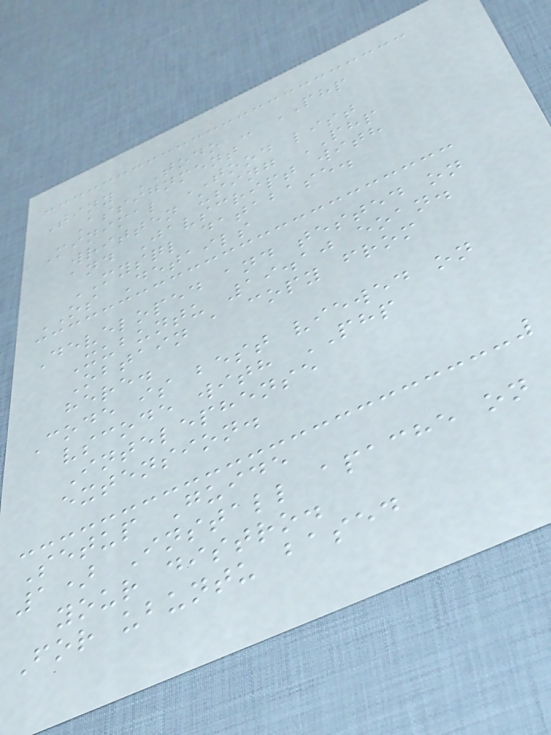Tiny TODO - PHP
Assignment
Minimal TOOD list
written using PHP
and Javscript with
MYSQL database.
OS Details
Developed and tested on
Xubuntu 19.10 eoan.
Obtain a copy from
here.
Code is best viewed on
vscode with PHP
Intelephense
extension.
Setup Guide
1) Install apache on
your distro.
For ubuntu based
